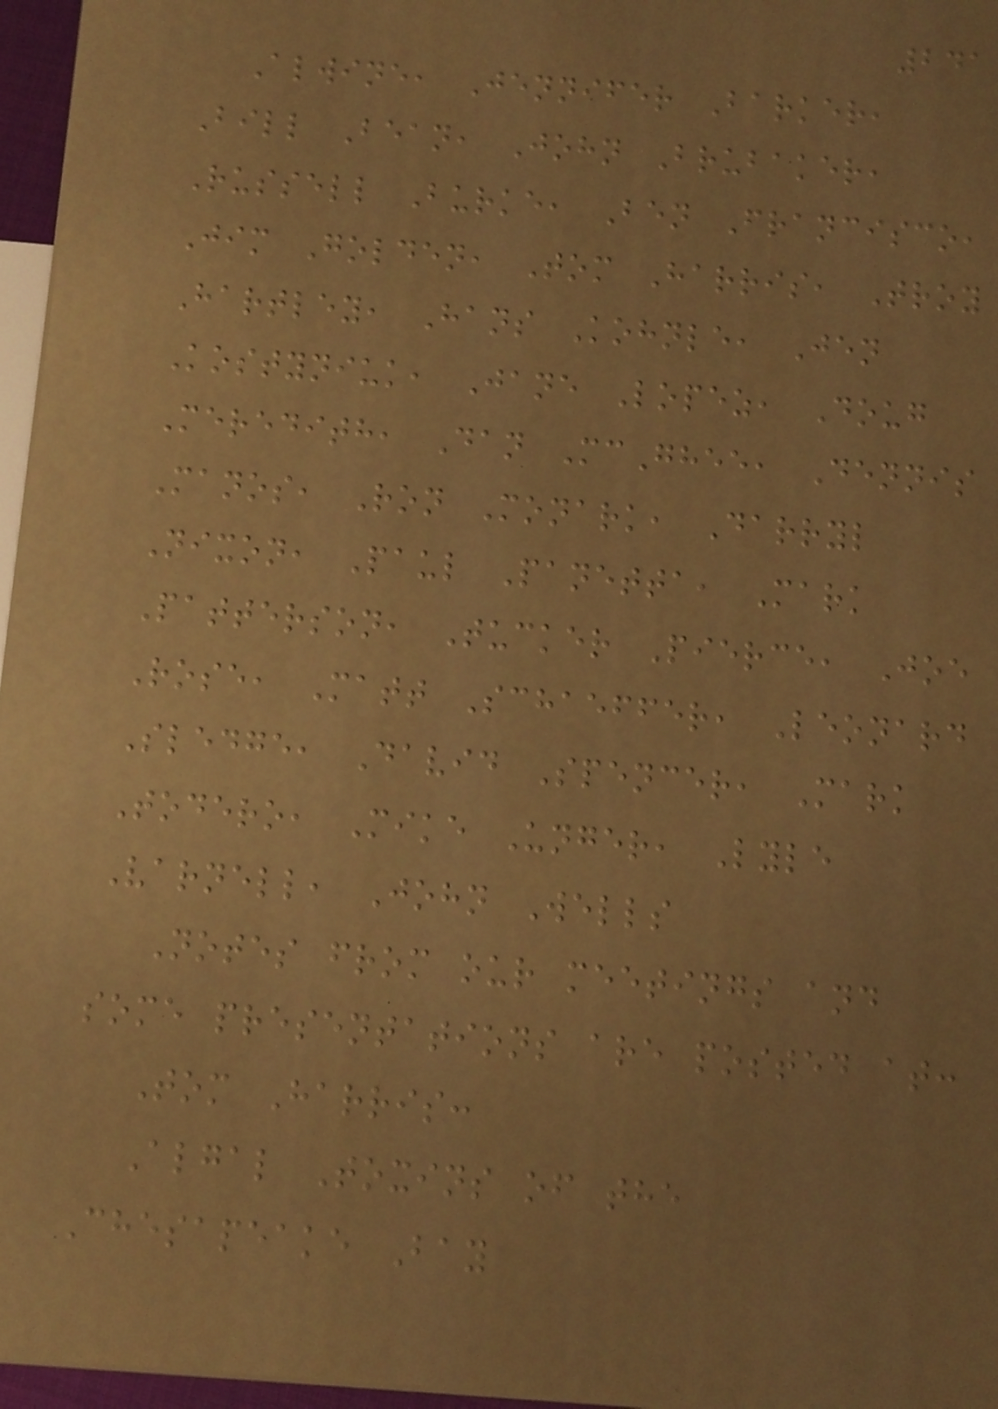241
Alwine, Jennifer Barker,
Bill Bean, John Brubaker,
Russell Burke, Ben Francisco,
Jim Golden, Tom Harris, Troy
Hartley, Hans Kohnle, Jen
Kostyniuk, Jane Lopez, Doug
Meredith, Dan McGhee, Dennis
Manos, Ron Monark, Darryl
Nixon, Paul Panetta, Mark
Patterson, Tucker Pierce, Joe
Rose, Matt Schaeffer, Leonard
Sledge, David Spencer, Mark
Todero, Mike Unger, Lyle
Varnell, John Wells
Notes from our meetings and
some presentations are posted at:
Tom Harris:
Algal Toxins of the
Chesapeake Bay
